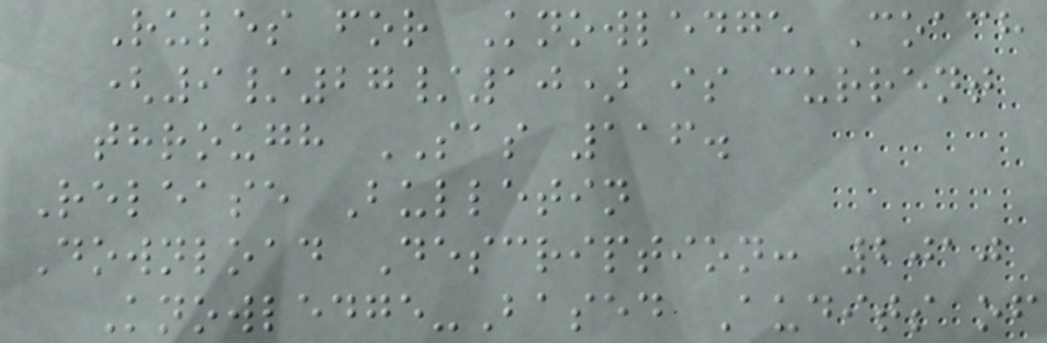Rules for Knowledge Coach
(9/27/10) is current
through SAS 116.
Release Bulletin
Download Description: 2010
Knowledge-Based Audits of
